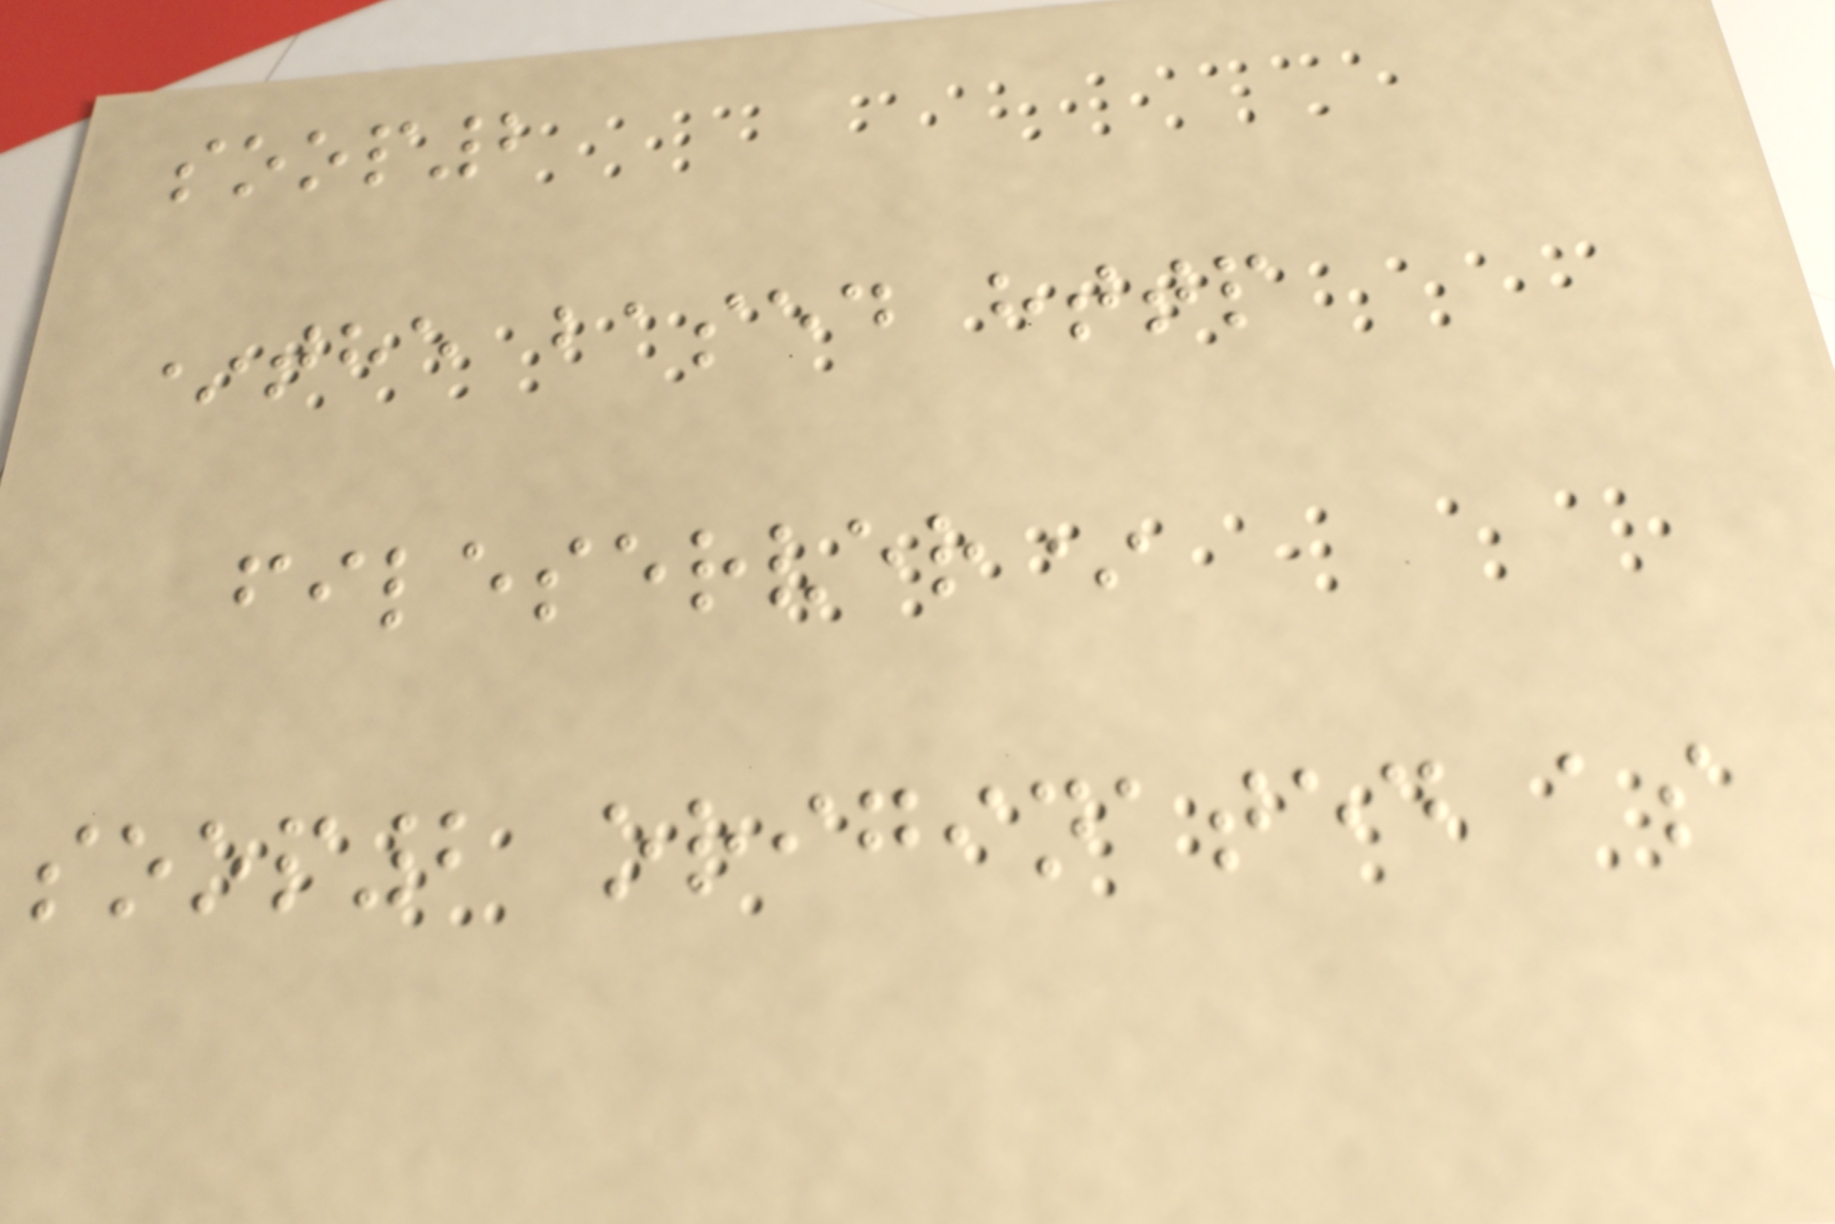soop2
*the based http
fileserver*
soop2 originated as
